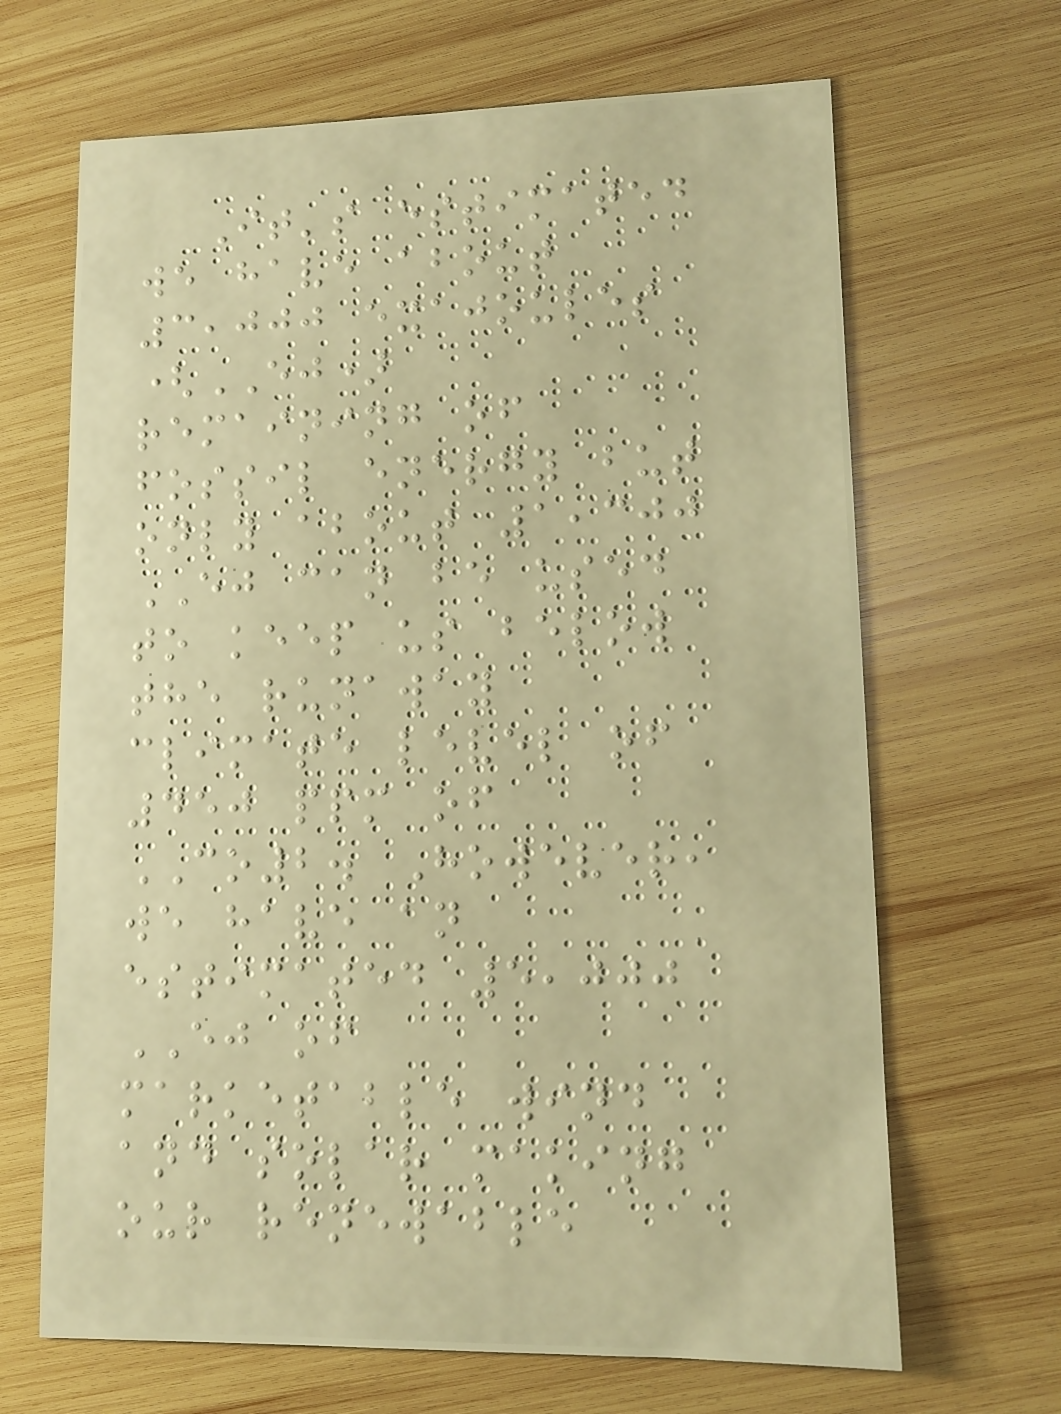It's estimated
we have about
3,000 exajoules
(EJ)
remaining of
fossil energy but
only about 1,300
EJ can be used
to keep us below
the runaway
climate level of
450 ppm of
CO2. However,
we have an
estimated 5,000
EJ of
marketable wind
and solar making
our renewable
